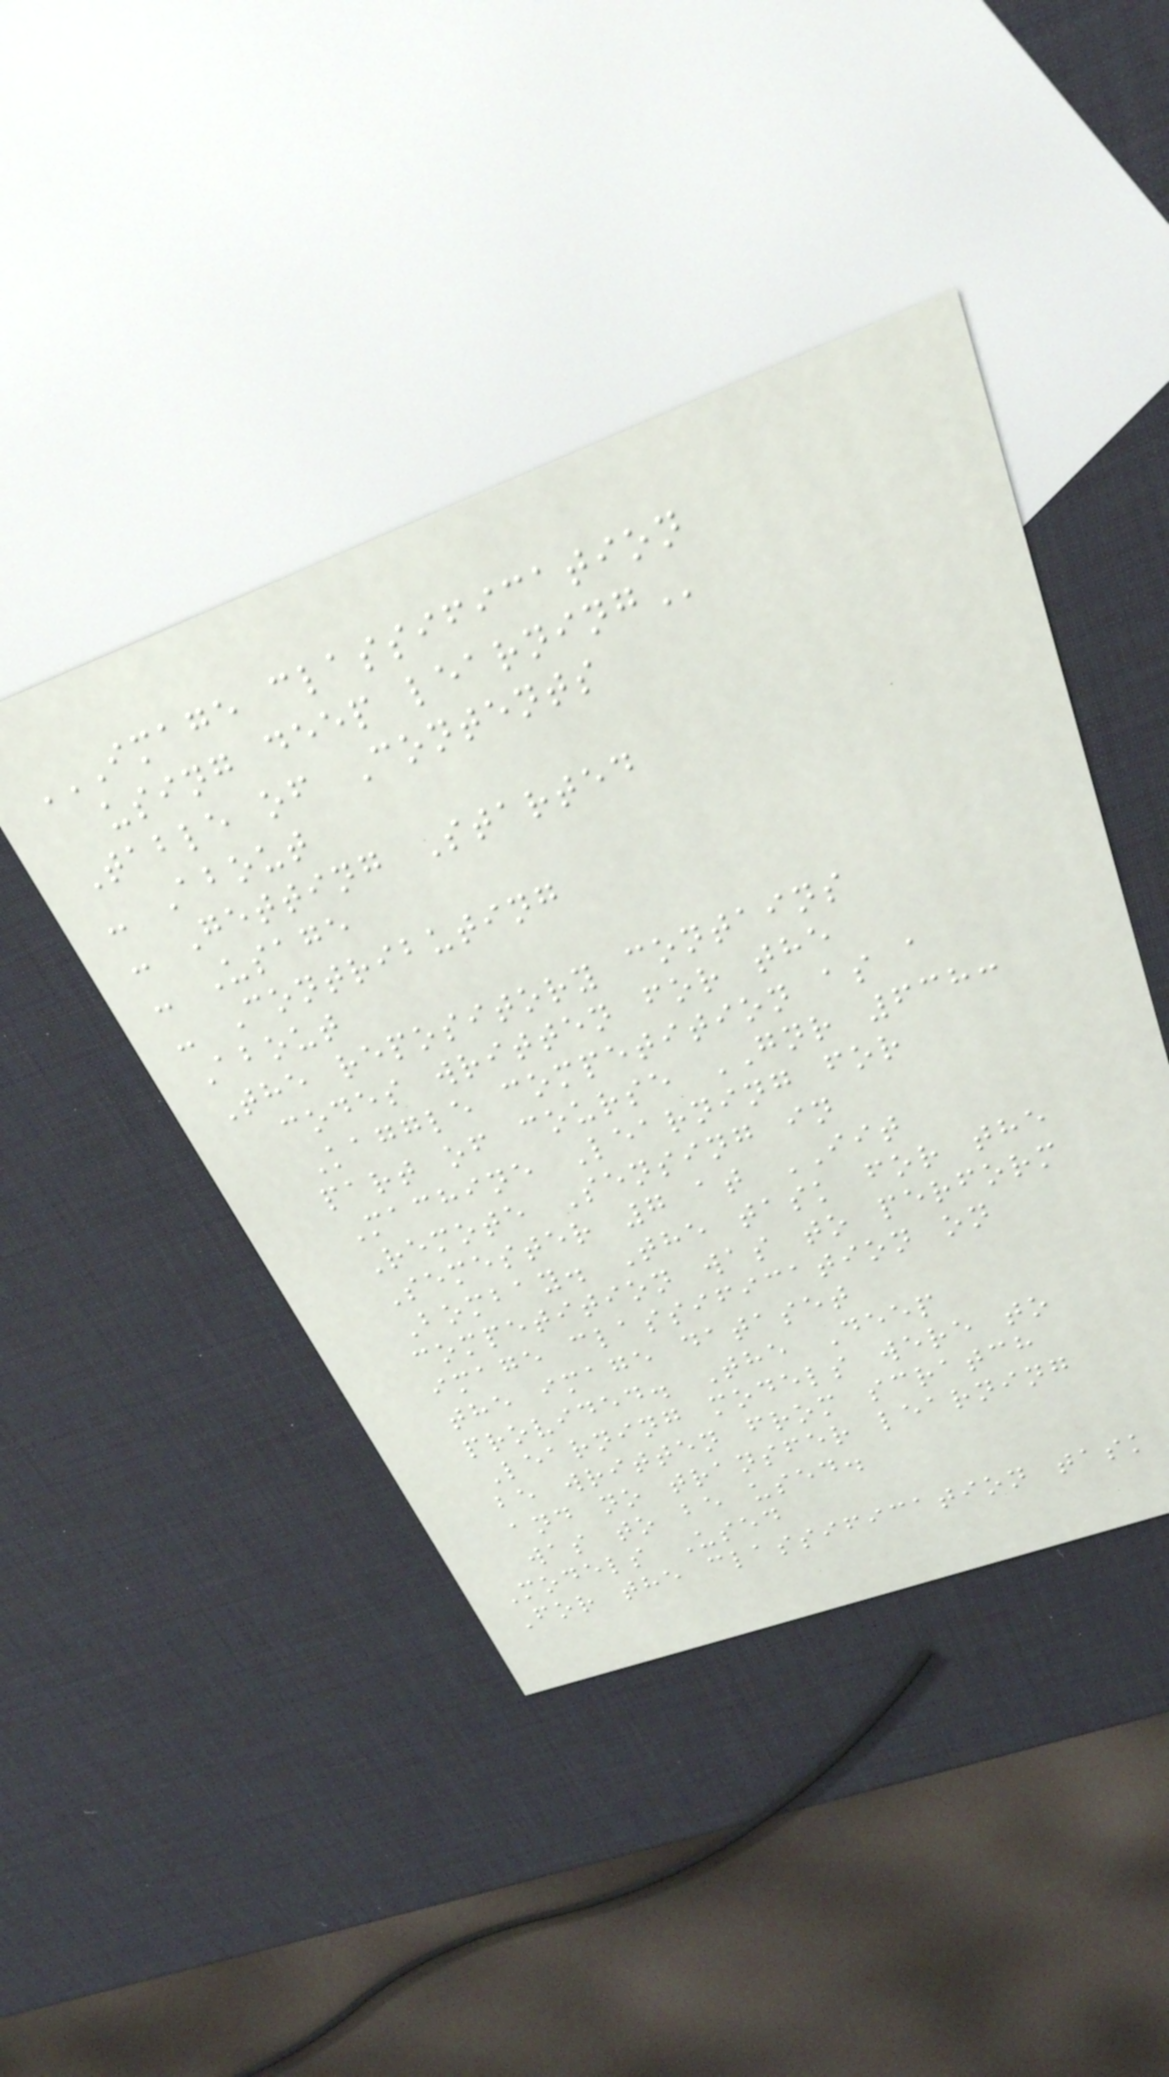IMAGE CLASSIFICATION
USING DEEP LEARNING
Table of Contents
- About
- Getting Started
- Usage
- Contributing
About
The repository contains
codes written for the
Kaggle competition as a
part of course GNR 638:
Machine Learning for
Remote Sensing in
Semester 7 at IIT
Bombay. The task for the
competition was to perform
image classification on
the image dataset
provided. The Deep
Learning models were to
be written from scratch
and no transfer learning
was to be used.
Models Used
For the classification task
